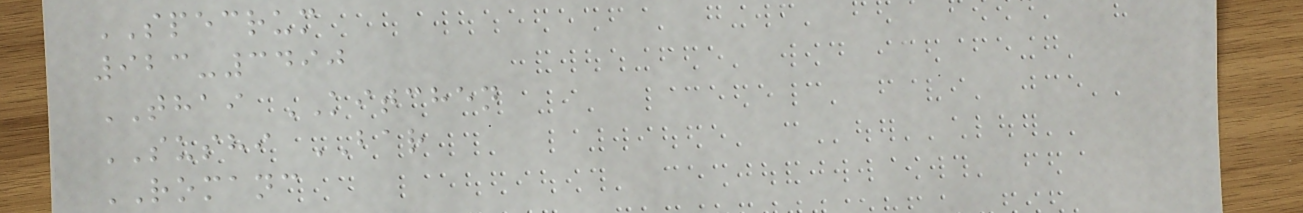SPECRUM
923-3490
THAI KITCHEN
SUSHI BAR
ROMANC
